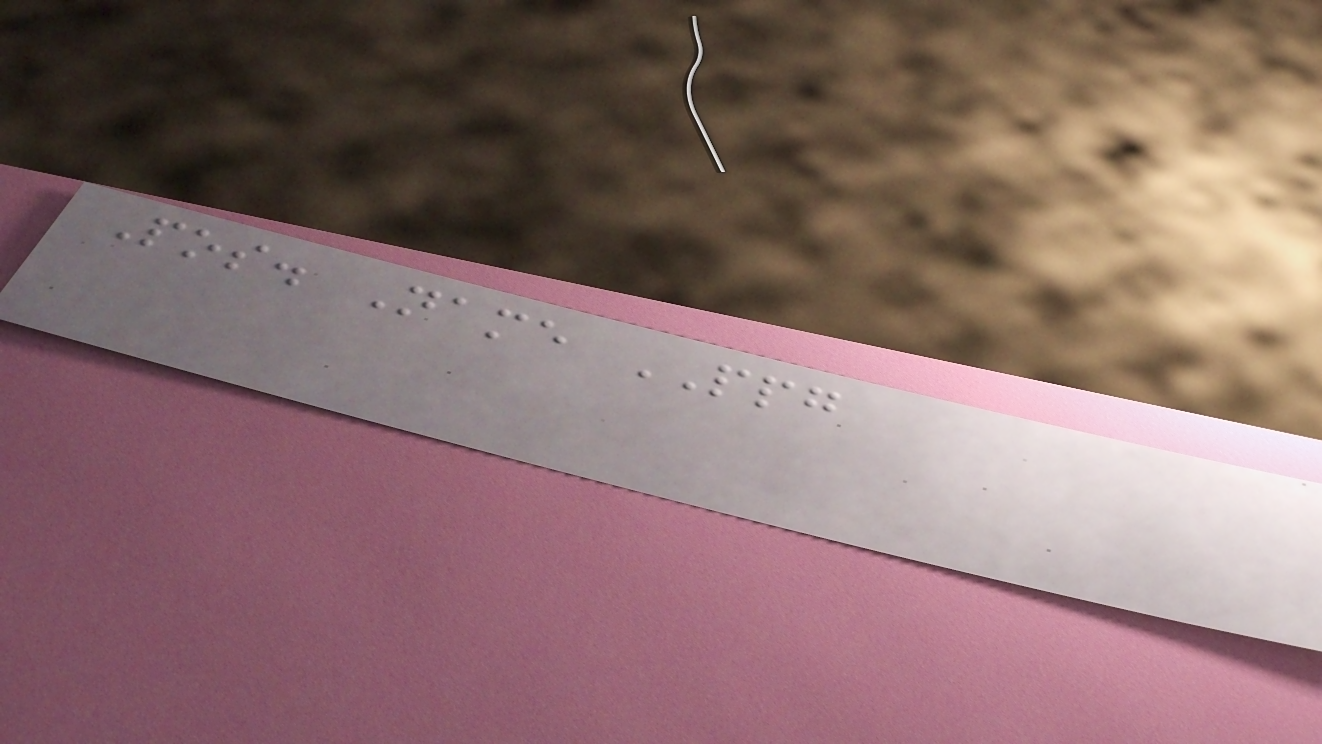Pos. Name PPG
